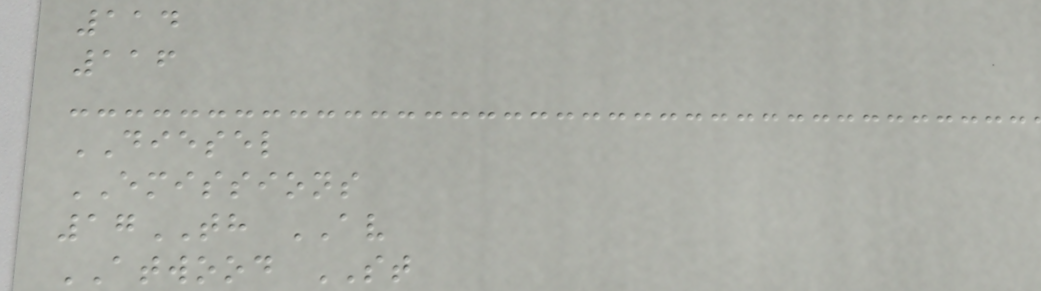114
116
DIESEL
EMISSIONS
17TH AV
ATWOOD ST
